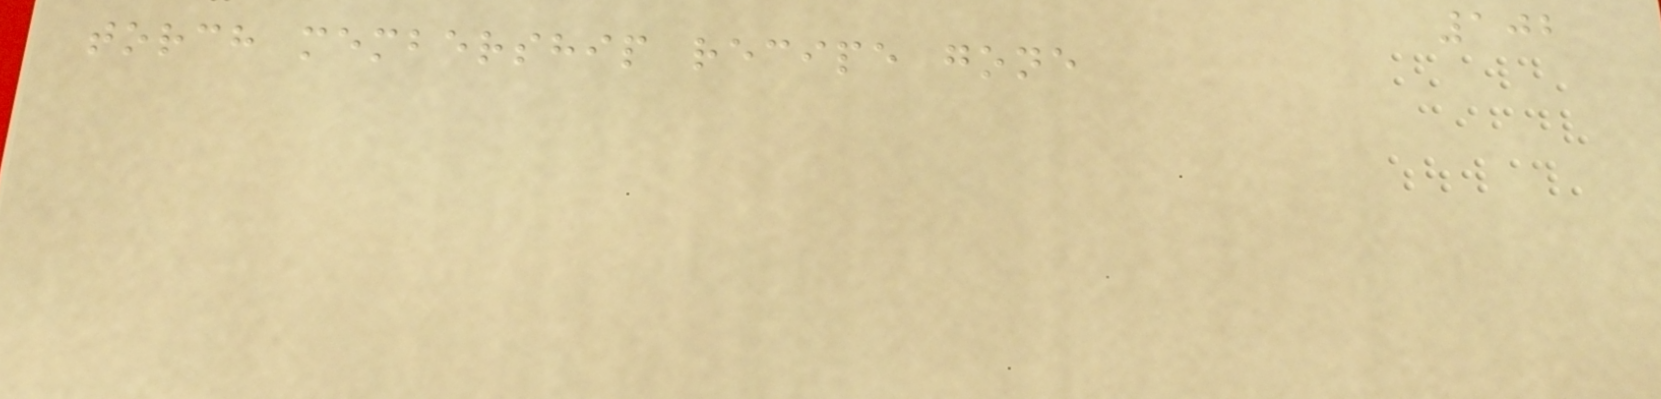102
torch membership recipe gone
